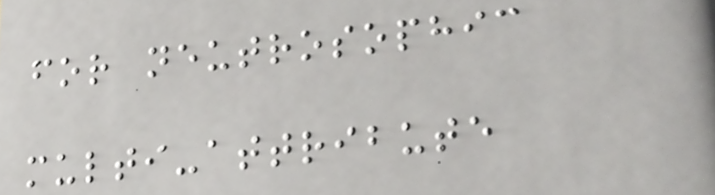for neutrosophic
multi-attribute
